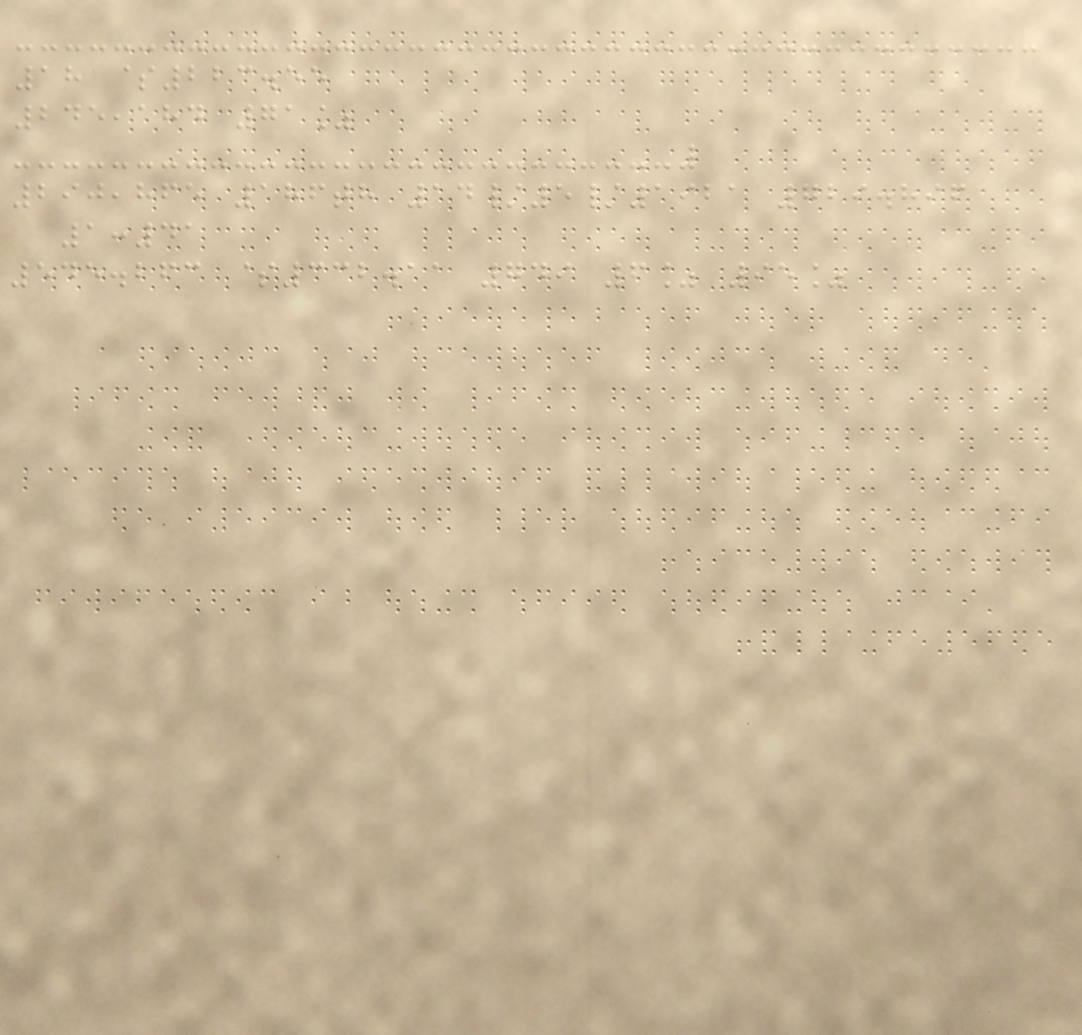18 $223.55
245,184 71%
290,865 186th 14/5/1921 729.896
1:41
545.263 $332.11 749 6% 95%
